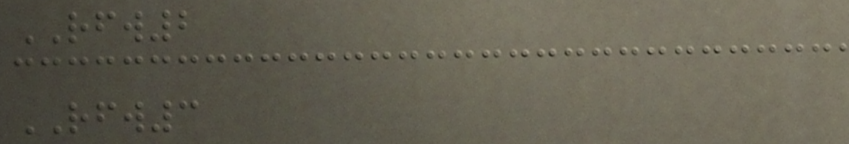RFW2
RFW3
